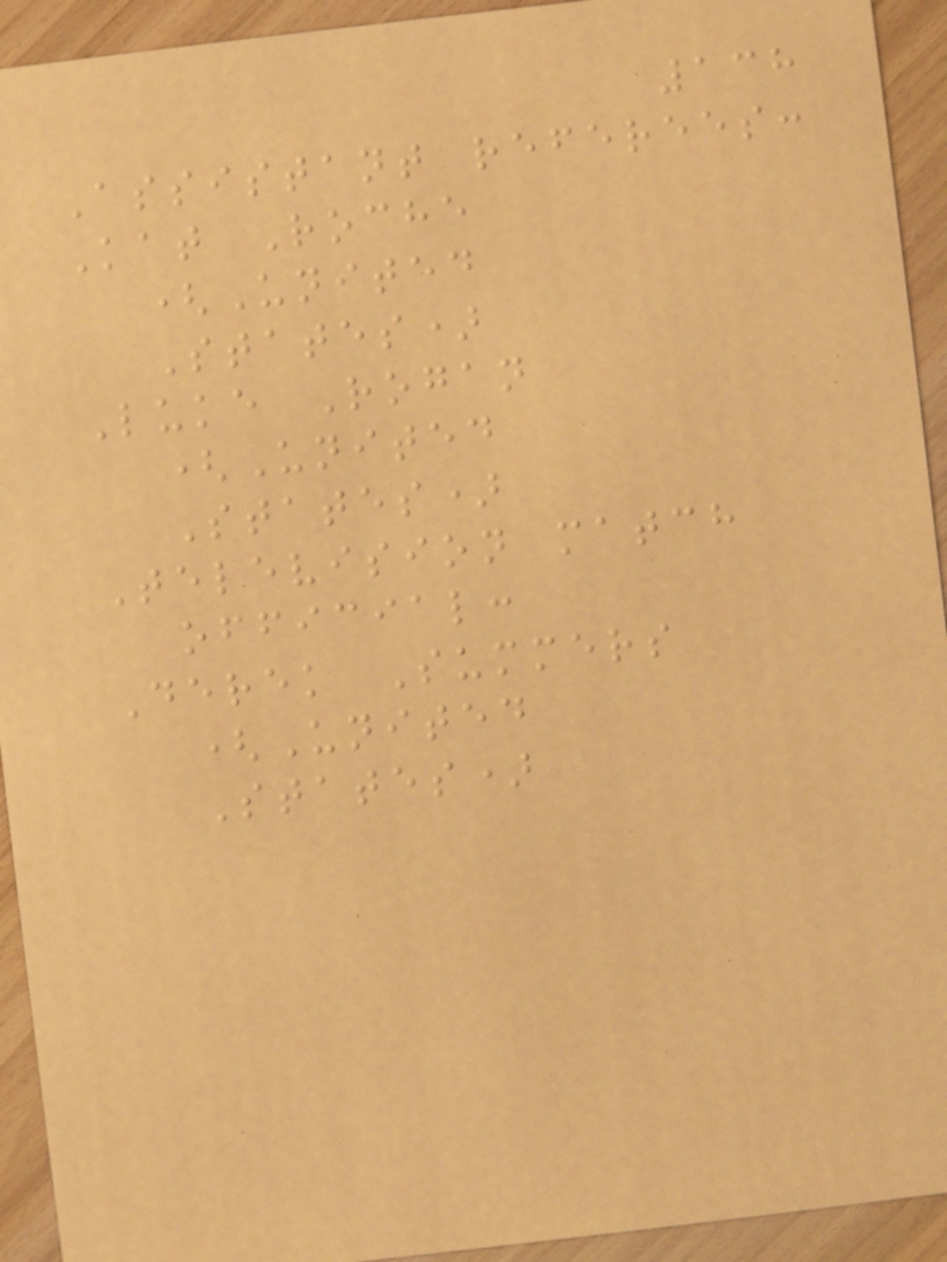138
Assistant referees:
Kat Roche
(United
States)
Luke Rogan
(United
States)
Television match
official:
Derek Summers
(United
States)
